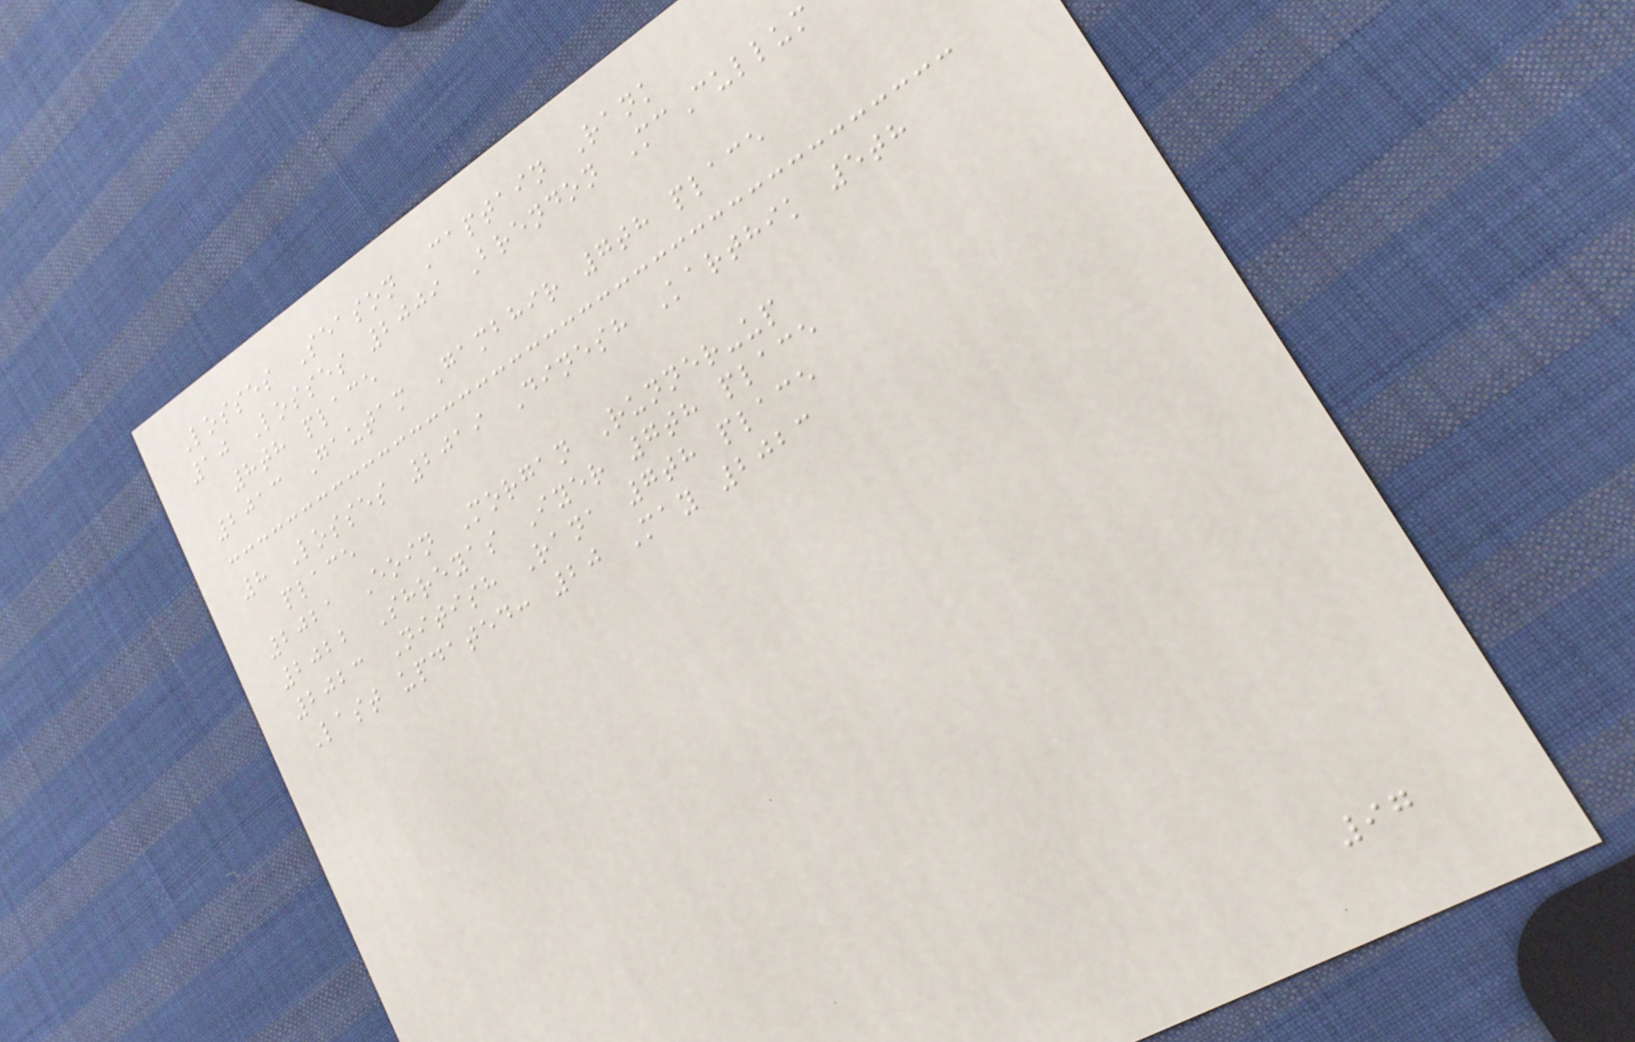Losses Season Captain Rank
10 Losses 2009 Brendon McCullum
8th place
2013 Gautam Gambhir 7th place
8 Losses 2019 Dinesh Karthik 5th
place
2021 Eoin Morgan Runner-up
2022 Shreyas Iyer 7th place
2023 Nitish Rana 7th place
Last updated: 20 May 2023
97
